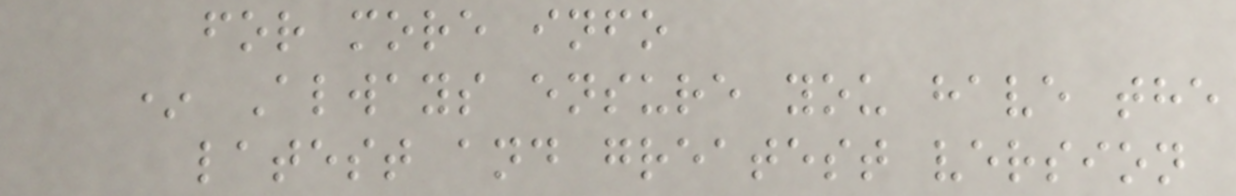for more info
* Always ensure you have the
latest and greatest version
